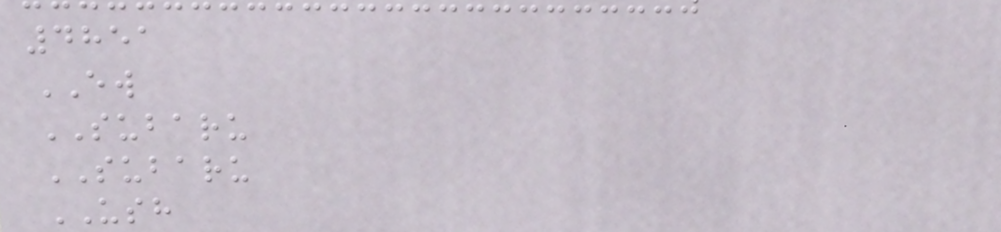4851
EW
SUBARU
SUBARU
USH
